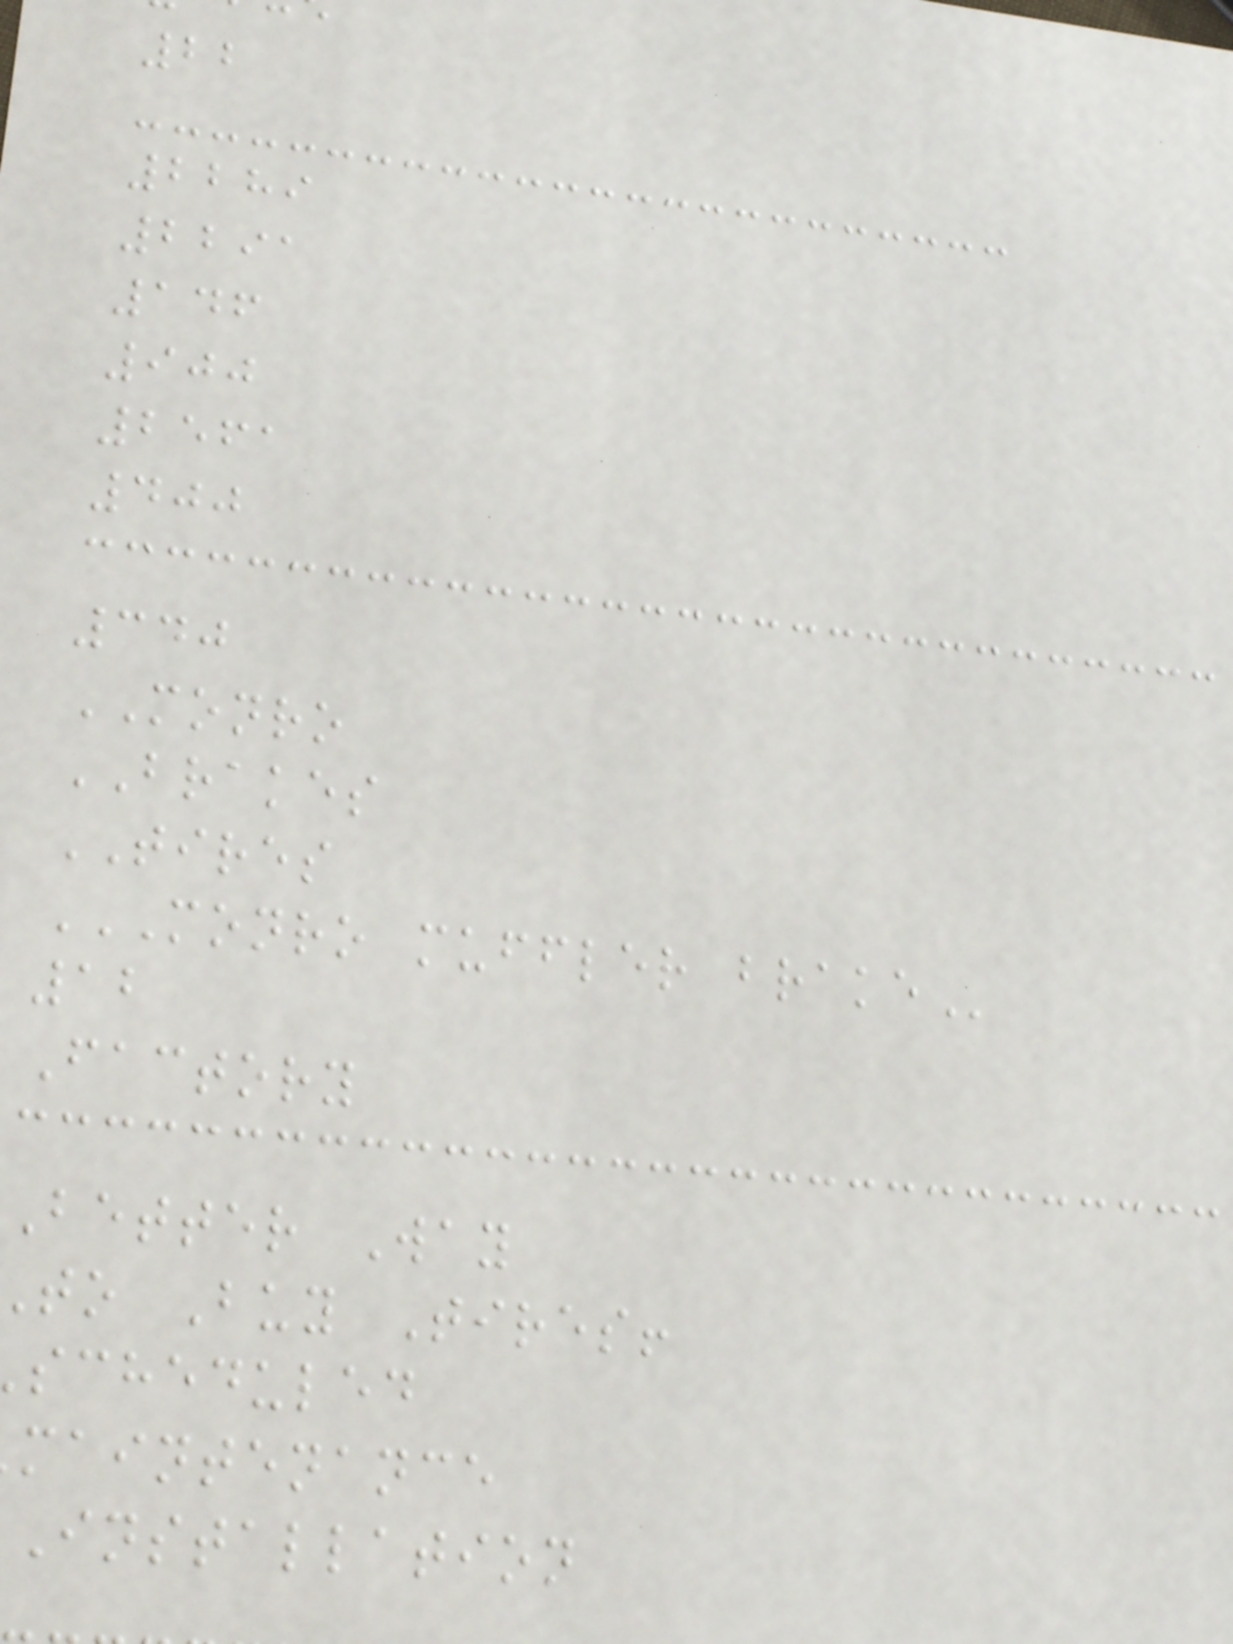22
2289
2291
146
900
2561
400
340
MONRO
BRAKES
TIRES
MONRO MUFFLER BRAKE
12
Factory
Better Way
to Buy Tires!
scheduled
maintenance
installation
